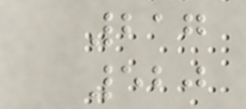217
520
